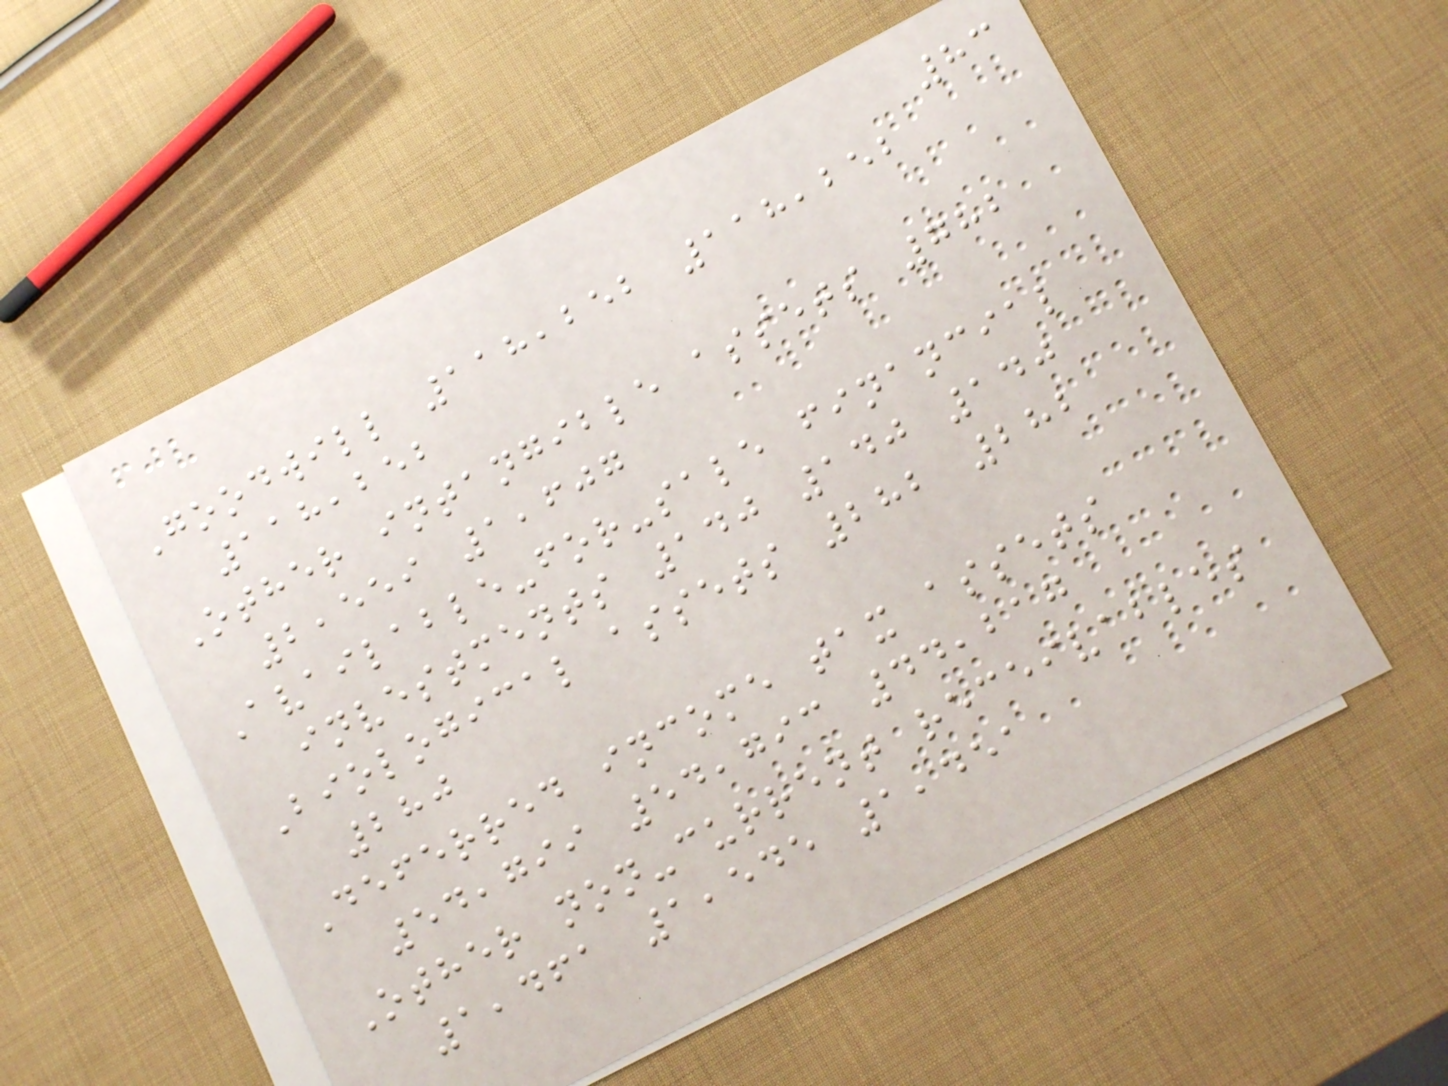83
Goodwill 118,252 118,252
118,252
Other intangible assets 782
2,559 1,607
Available-for-sale financial
investments 140 140 140
Biological assets 282 282
280
Deferred income tax assets
54,799 54,793 44,217
Other non-current receivables
1,461 1,545 1,451
